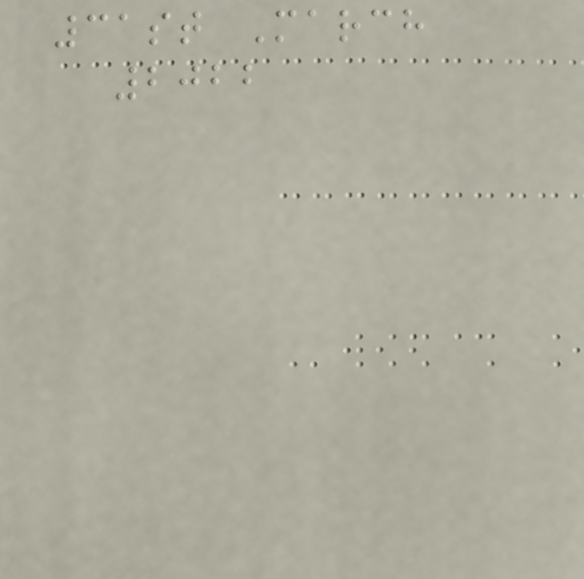31st March
2022
